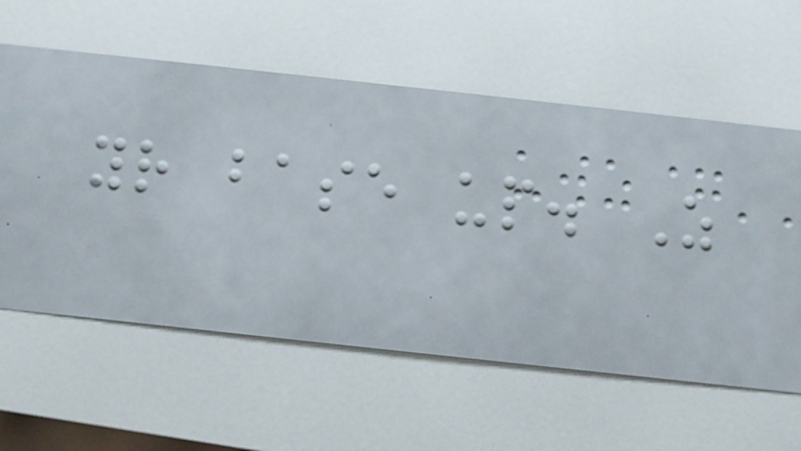your base up. As
